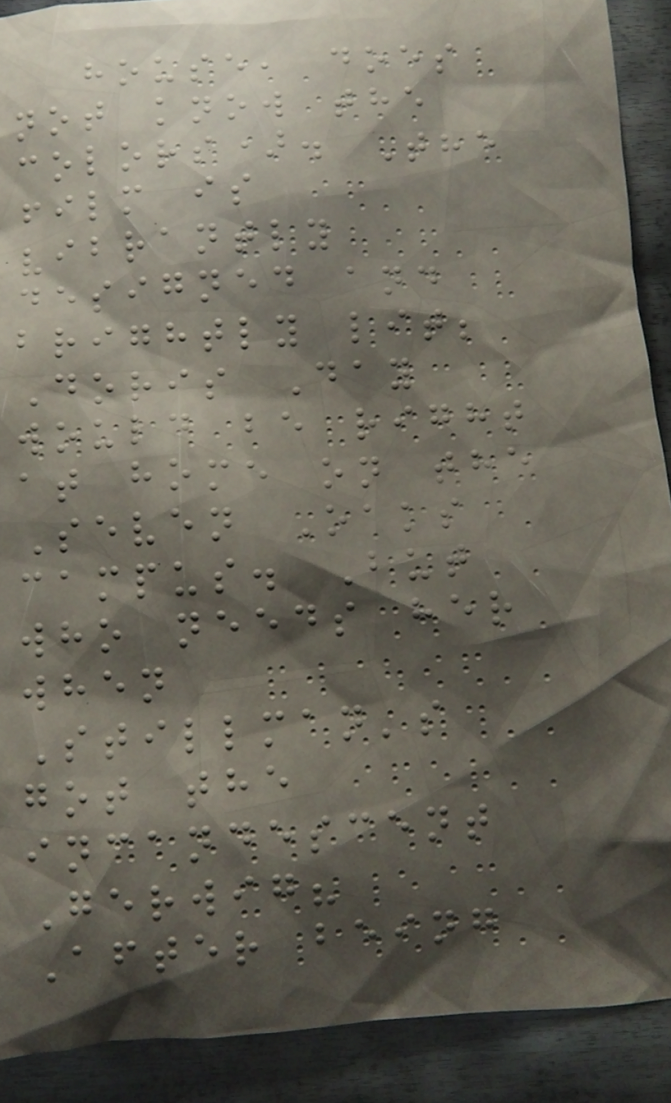house, does
not know the
colors). The
film is
vibrantly
designed and
brightly lit;
Doris Day
would be right
at home on the
Seven Oaks
campus. But
who needs her
when
Stillman's
got the
incandescent
Gerwig?
After being
